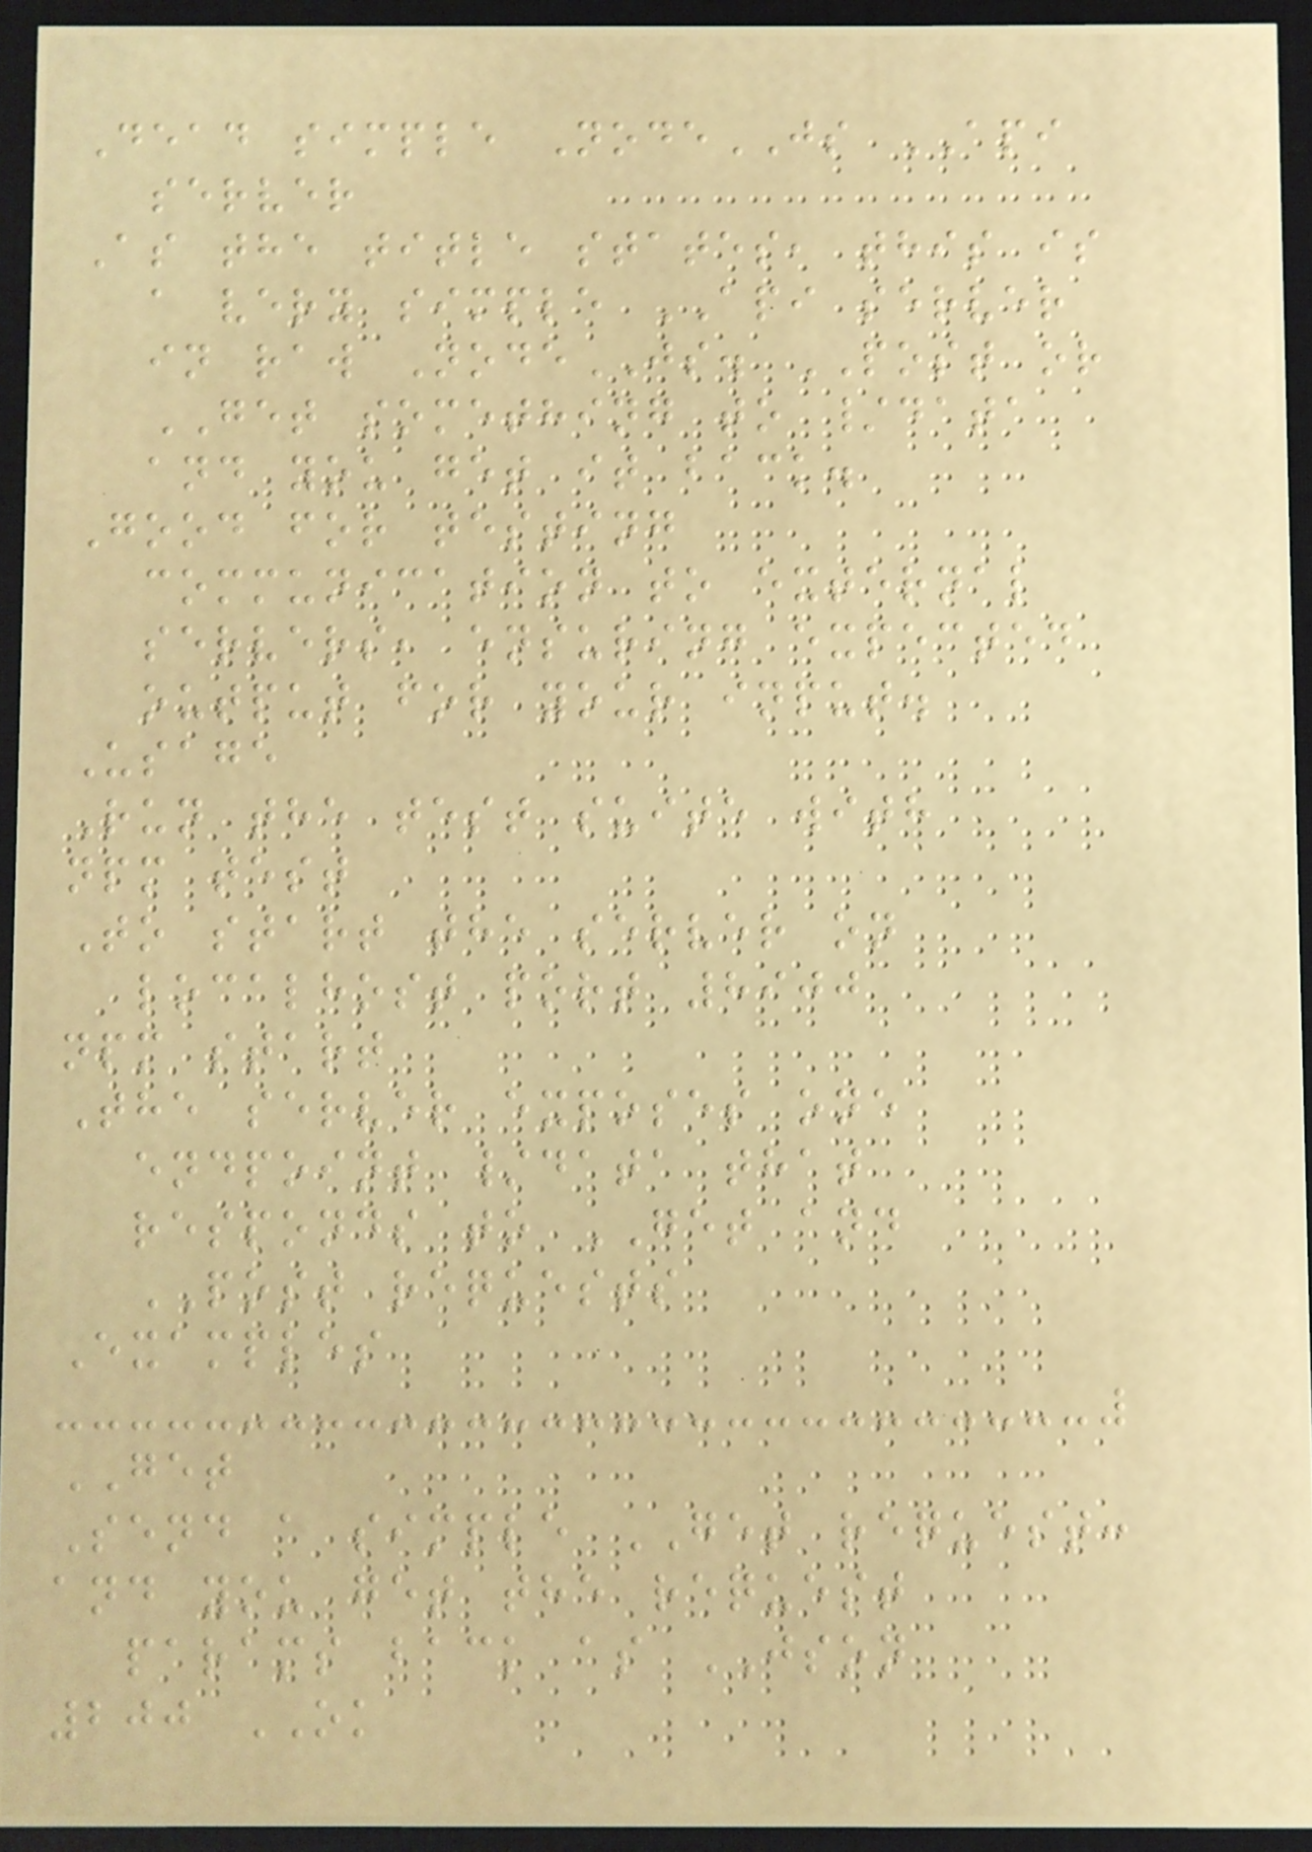Dead simple NodeJS API
server
As the title states, this is
a very simple API server
in raw NodeJS. POST or
GET something to /data
and you get it back.
Good for testing
communication to external
servers, ensuring expected
output for your input.
Usage
Run the test suite with
npm test
To start the server on
localhost port 8900
npm start
The server exposes one
endpoint /data that
responds to GET and
POST requests
Examples
GET
Send a simple GET request:
and you get the request
params back as JSON
200 OK
